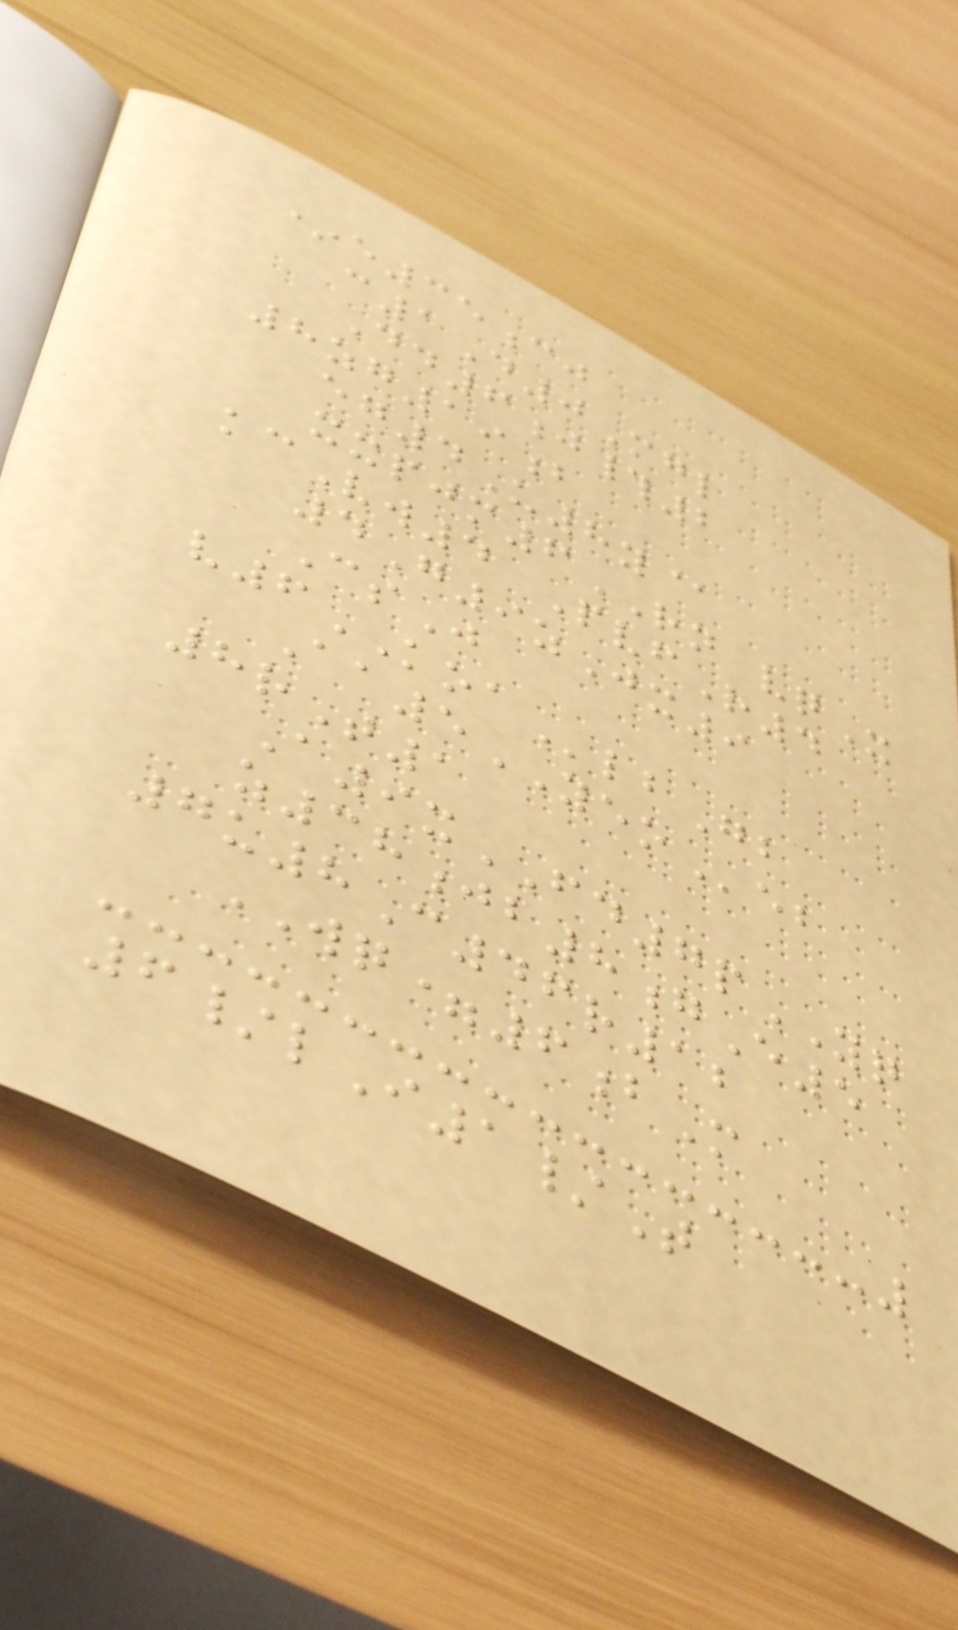*e35cj
c1D0Mgl
Dd6j#2
8zg19b
eg4U8y@
xxpjm6RN vqX
kcVw4 PvfR4
4G9zJx9
CsJ
v6KOAlbGb
Aa5YEOeb
8rT1
A9xFD7pYQ
z38jb8gE5
7u8C46r12
WQ=6bM
6/lI1/T
